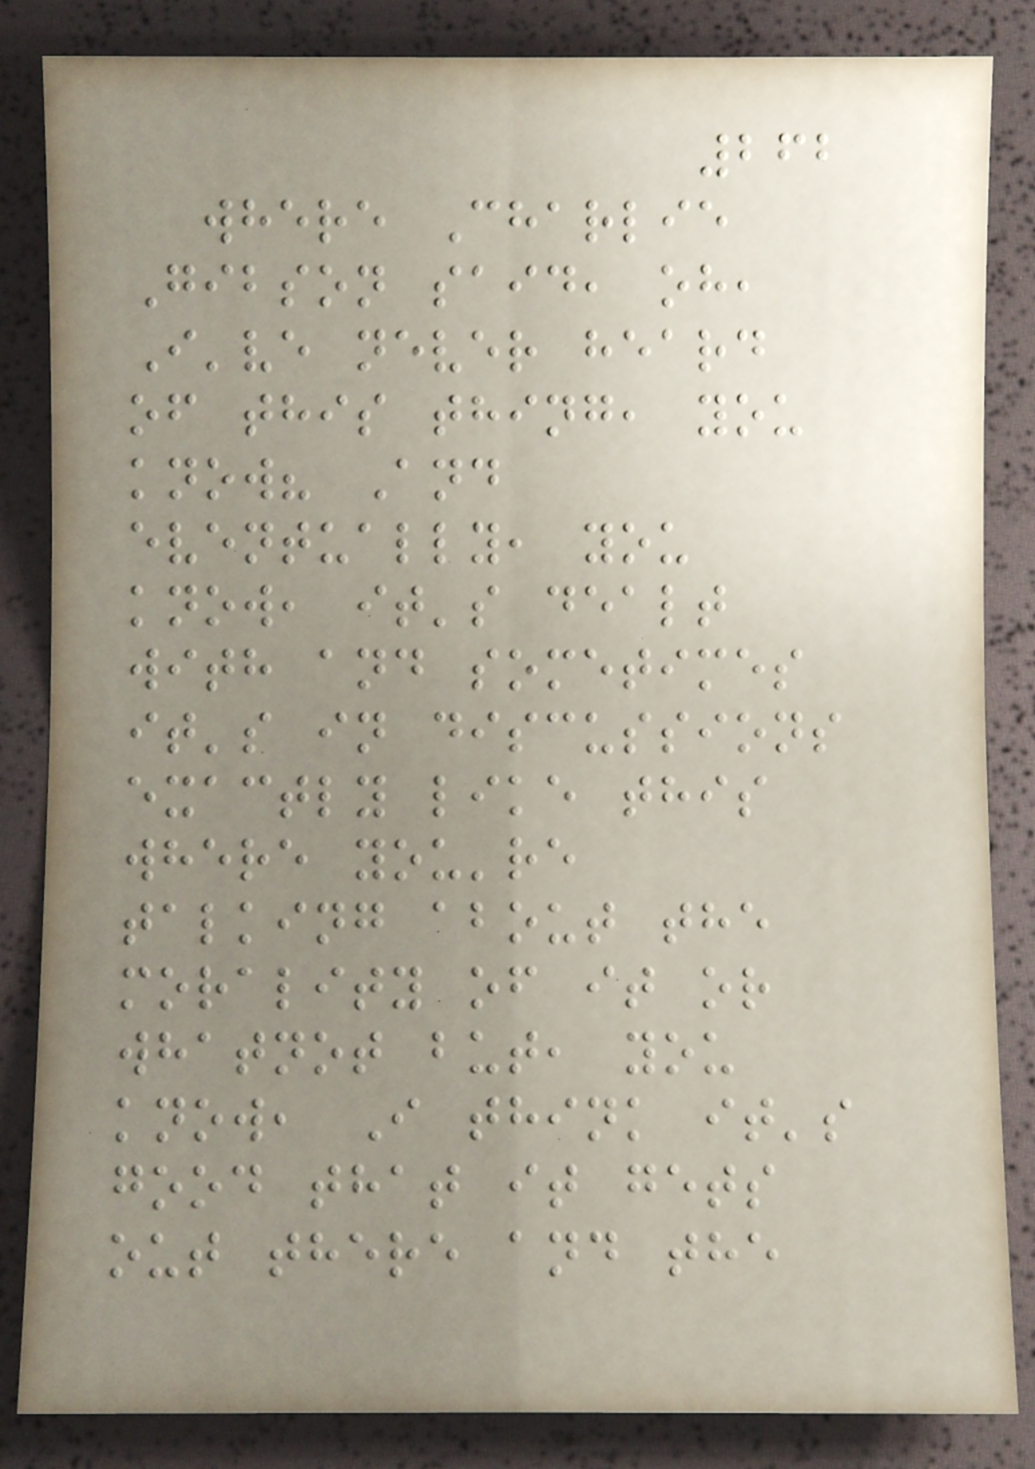262
where Charlie
Gibson said, oh,
I've never heard
of this thing, you
know? And
eventually, you
know, it's dealt
with and sometimes
it's in discussions
exactly like this
where you're
talking about the
morality of it or
whatnot but, you
know, I think it's
good that it gets
out there and the
